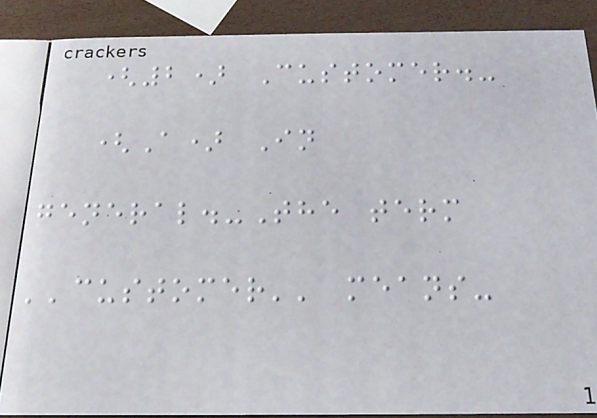(2) Customer.-
(A) In
general.-The term
''customer'' means-
